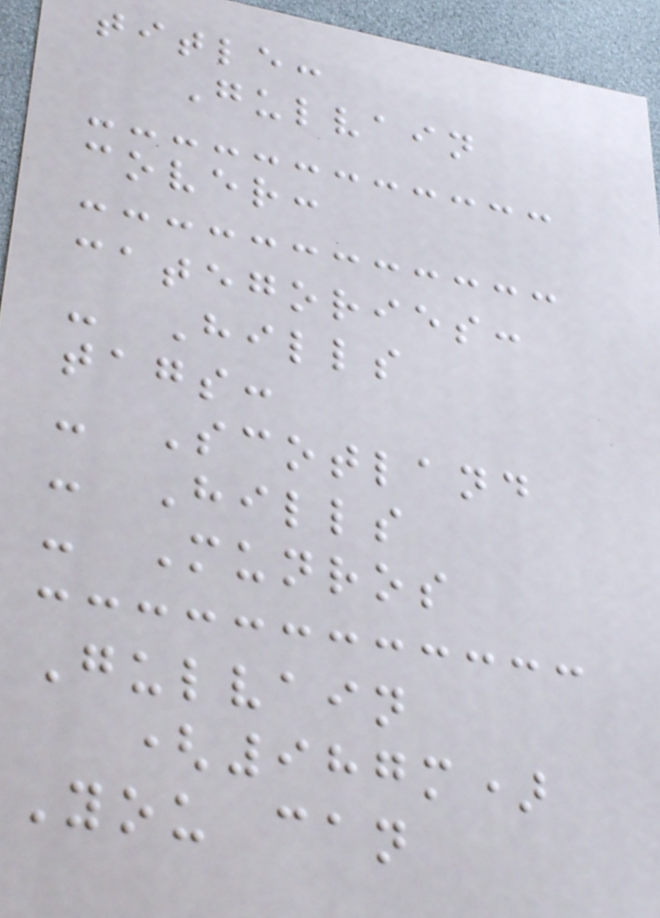title:
Gulvain
cover:
categories:
- Hills
tags:
- Scotland
- Hills
- Munros
Gulvain
(987m)
You can
